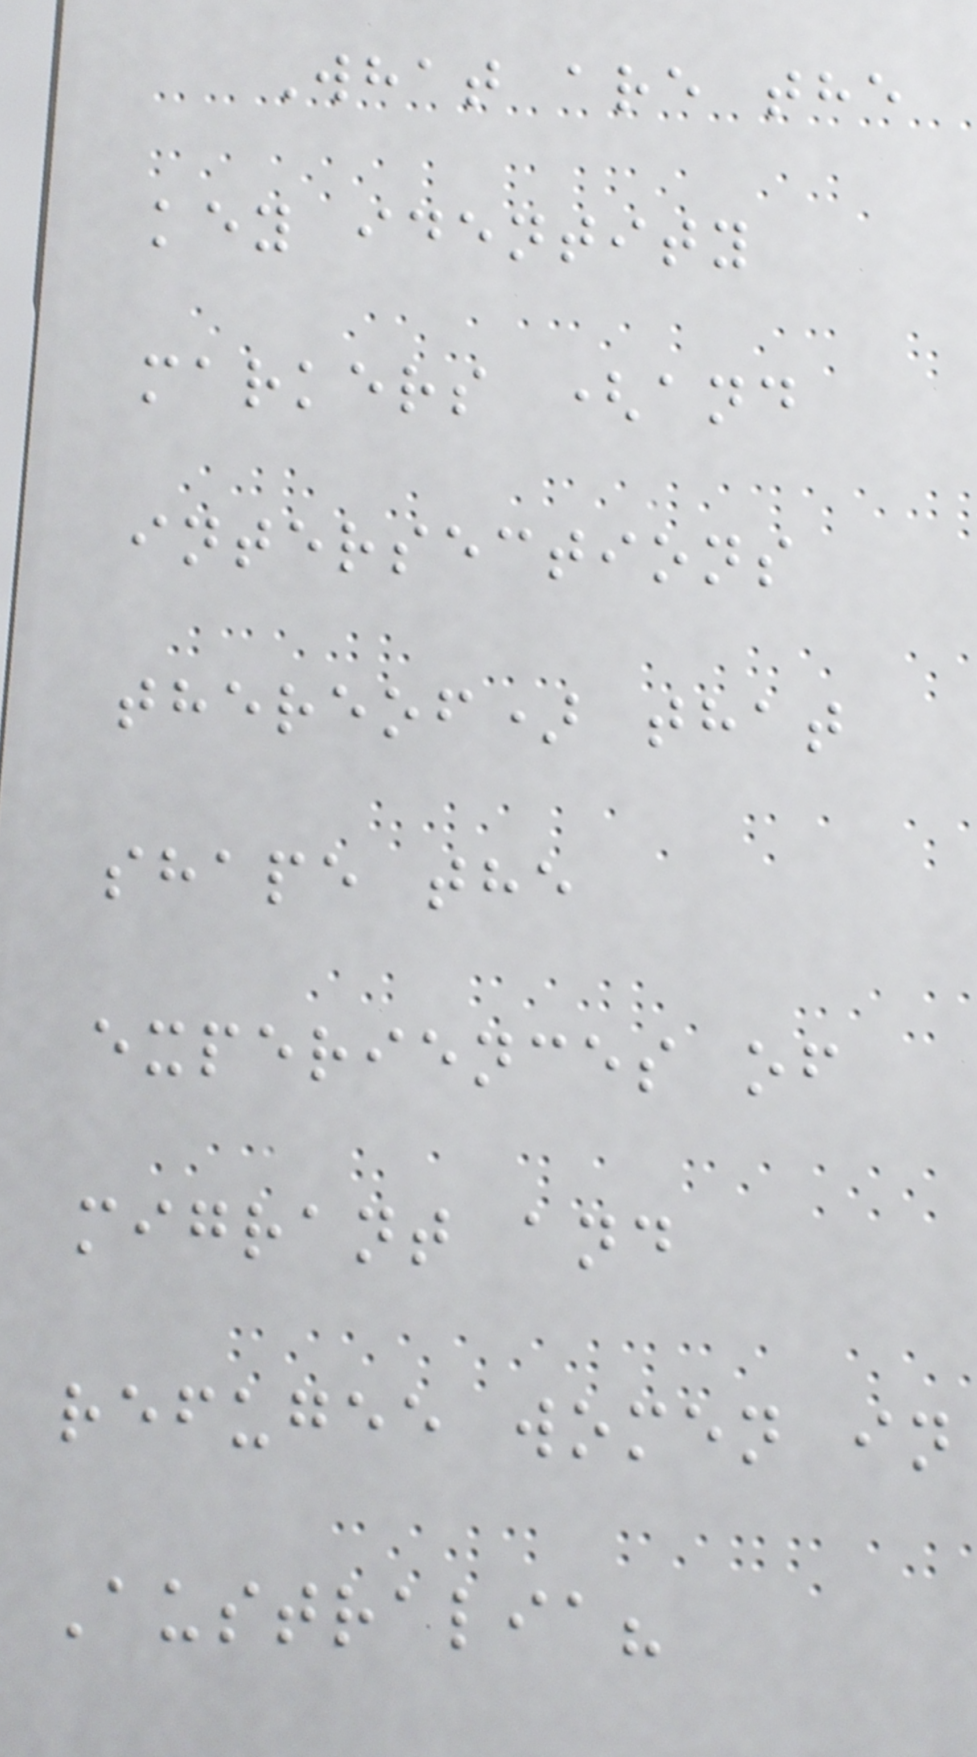What are the
key identity
markers (and
intersections
thereof) that
shape the
experiences of
migrant and
refugee women in
Australia?
